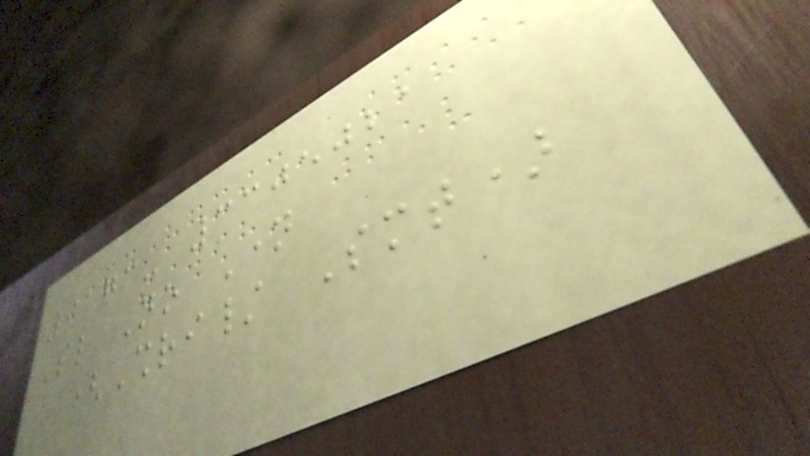0173- 3305021
Sl No Name
(Shri/ Smt)
